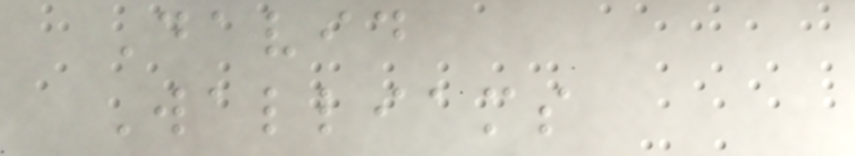David
Walliams
